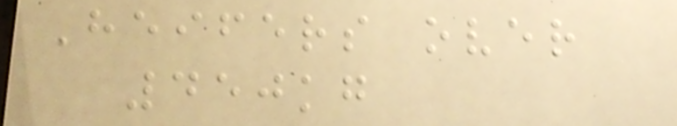Heifers over
450kg
